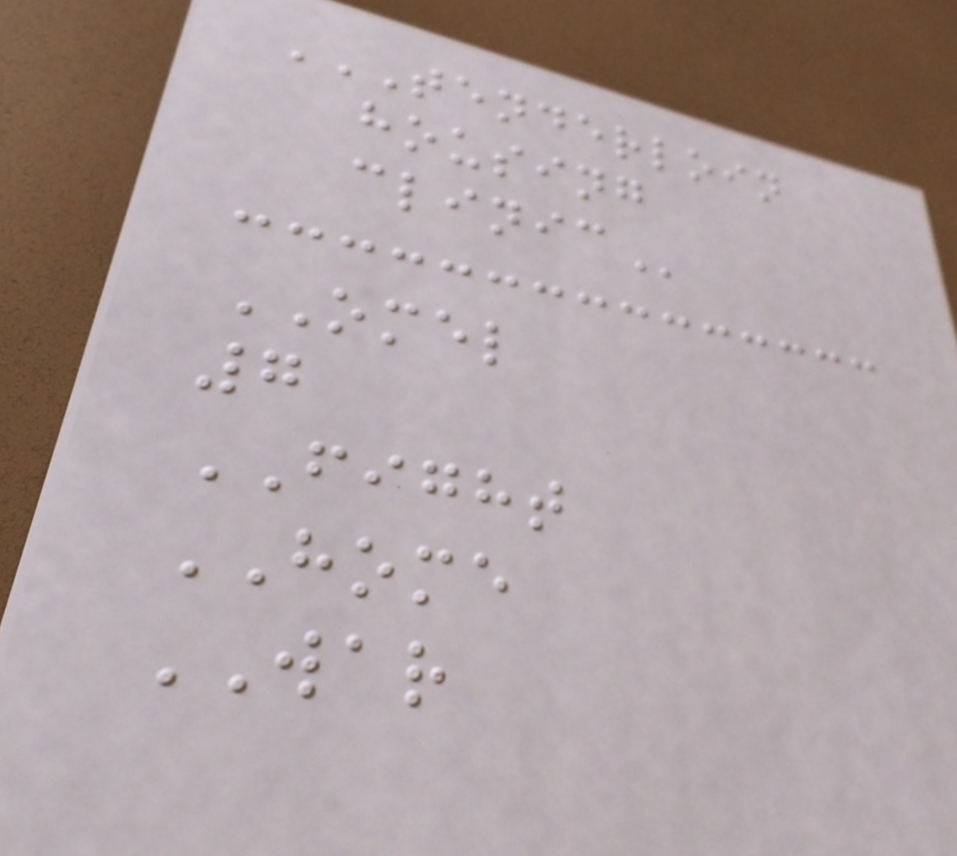TENDERLOIN
HOUSING
CLINIC
OMEL
7
FIGHT
HOME
WAR
